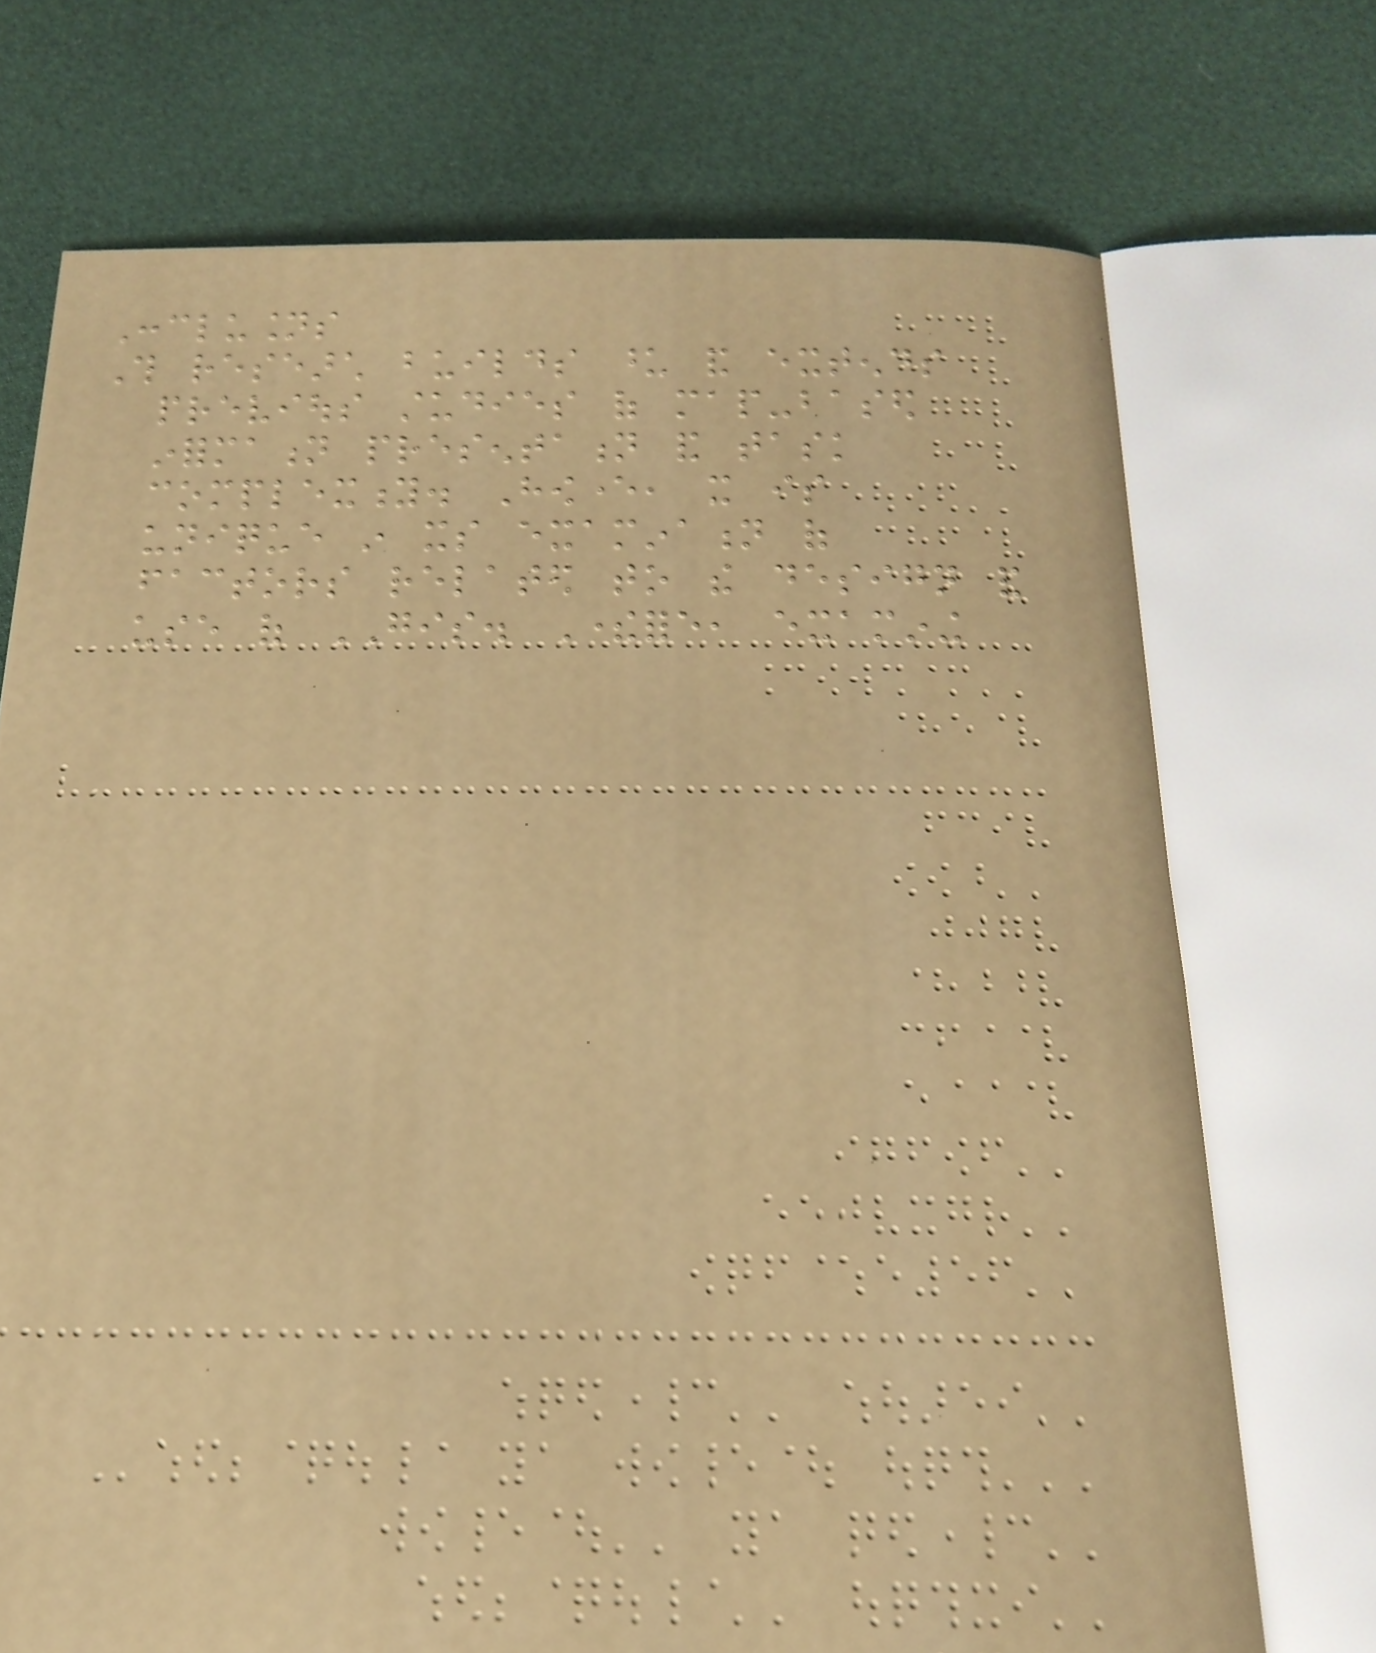Conclusions
This research builds upon and extends
previous studies of map-based
information presentation and task
complexity. However, it is
unique in its examination of
factors related to the design and
use of GIS. Therefore, examining
